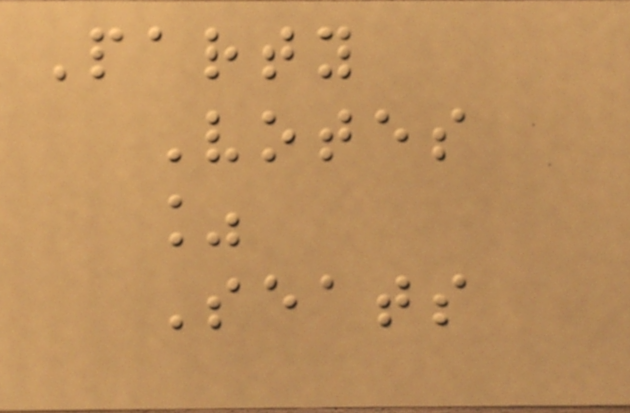Party
Votes
%
Seats
